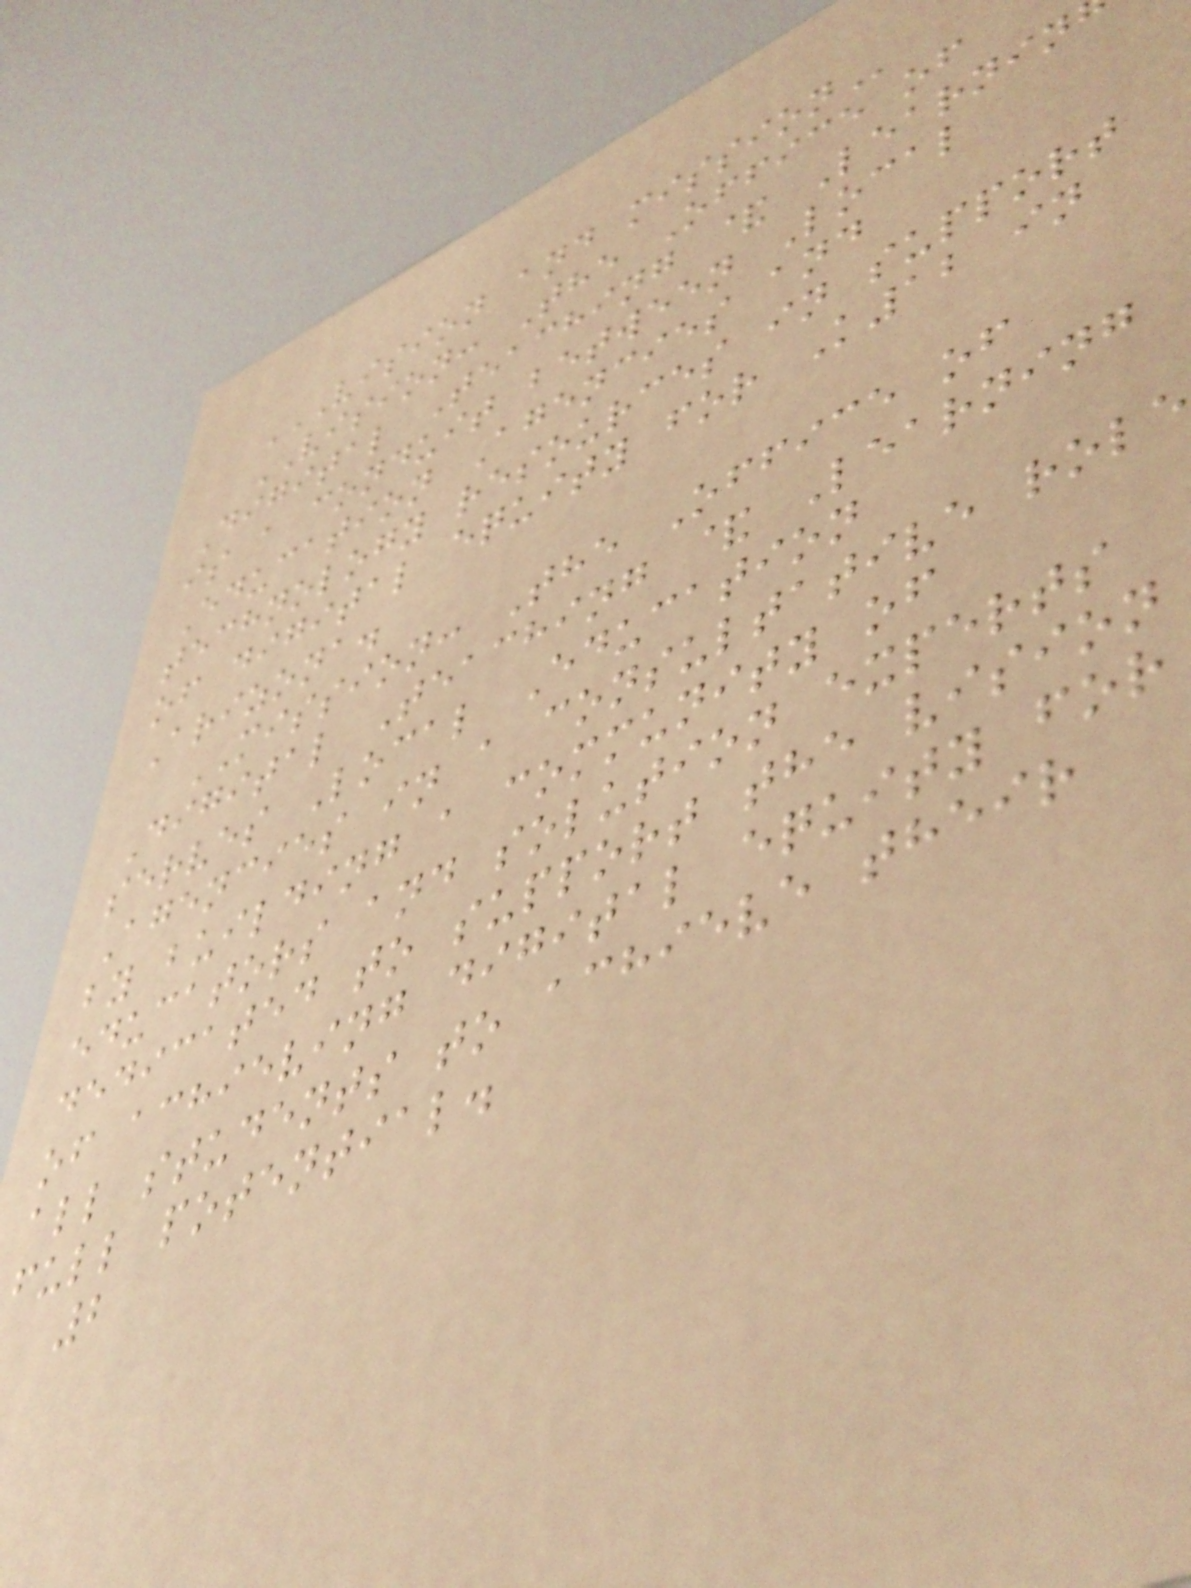VISION AND MISSION
VISION: The Office of
Digital Teaching & Learnin
is a conduit between Local
Education Agencies and
technology resources in support
of digital equity for K12 in
Arizona.
MISSION: The Office of
Digital Teaching & Learning
serves Local Education
Agencies in a consultative role
by building a community of
educators and solution experts
dedicated to support the vision
of achieving digital equity for
all students to achieve their
full potential.
2
